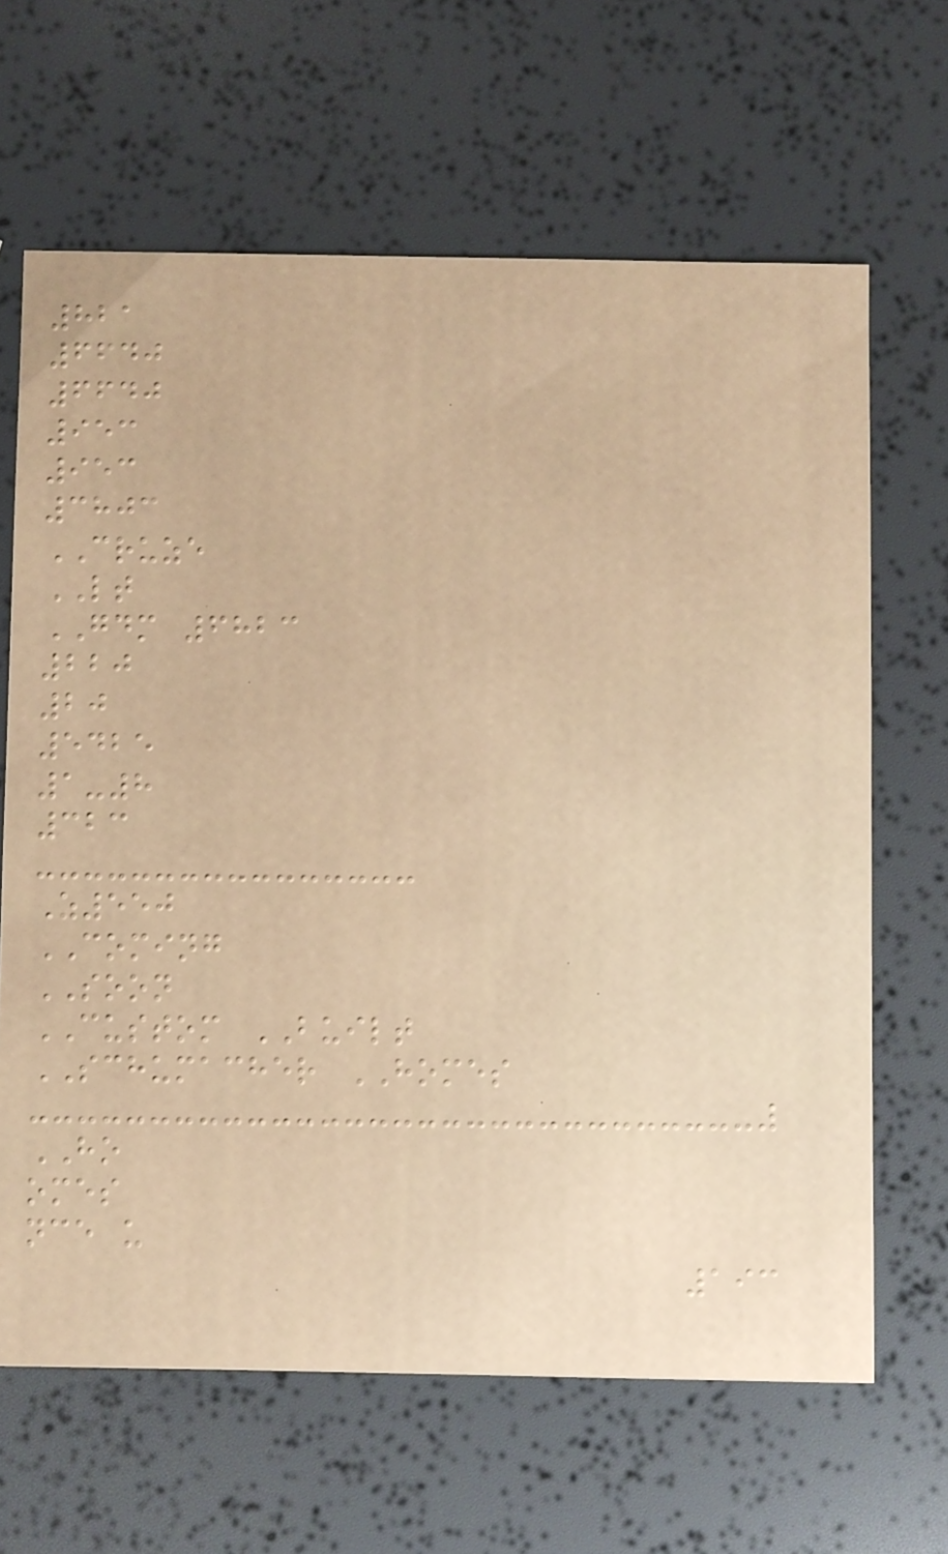821
6640
6640
953
953
3803
CRUZE
LT
GDM 6823
220
20
5425
1-8
323
Z550
COMING
SOON
CUSTOM BUILT
SCHUMACHER HOMES
HO
omes
nce u
193
